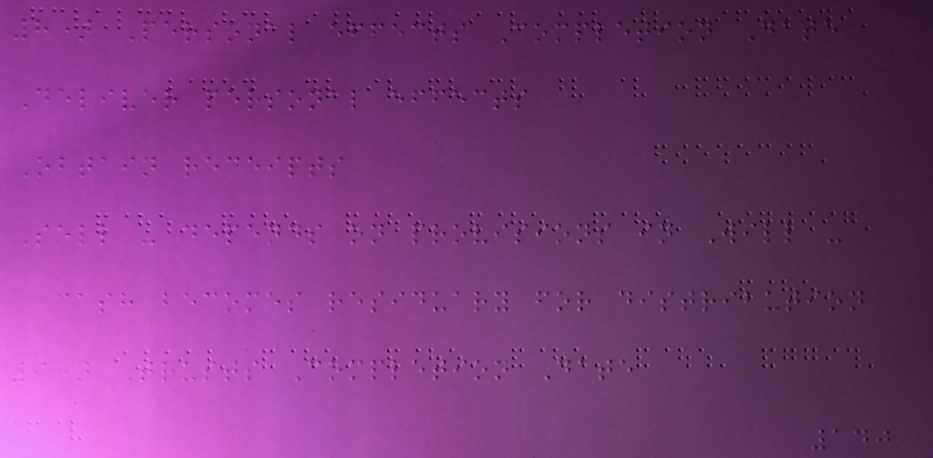8) Personal effects Completion Date
Deliver personal effects
Obtain receipts
Sell - depends on provisions in Will -
cash becomes residuary for distribution
9) Trusts Completion Date
140
